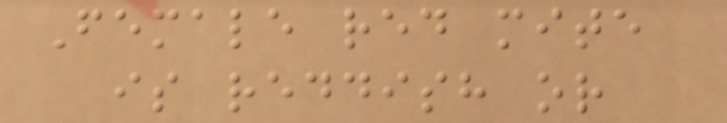Female red mite
is reddish or
